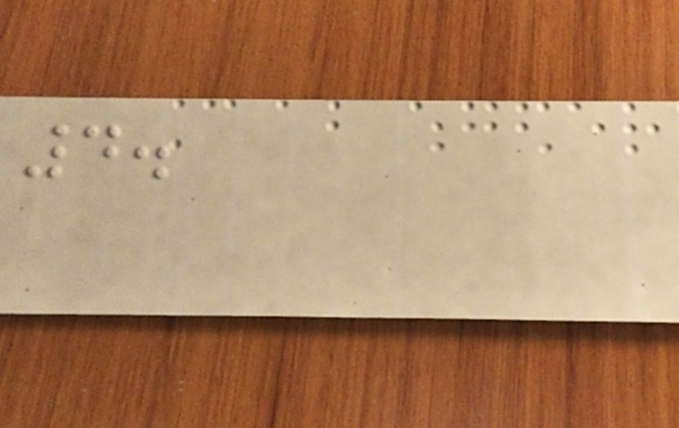4.
